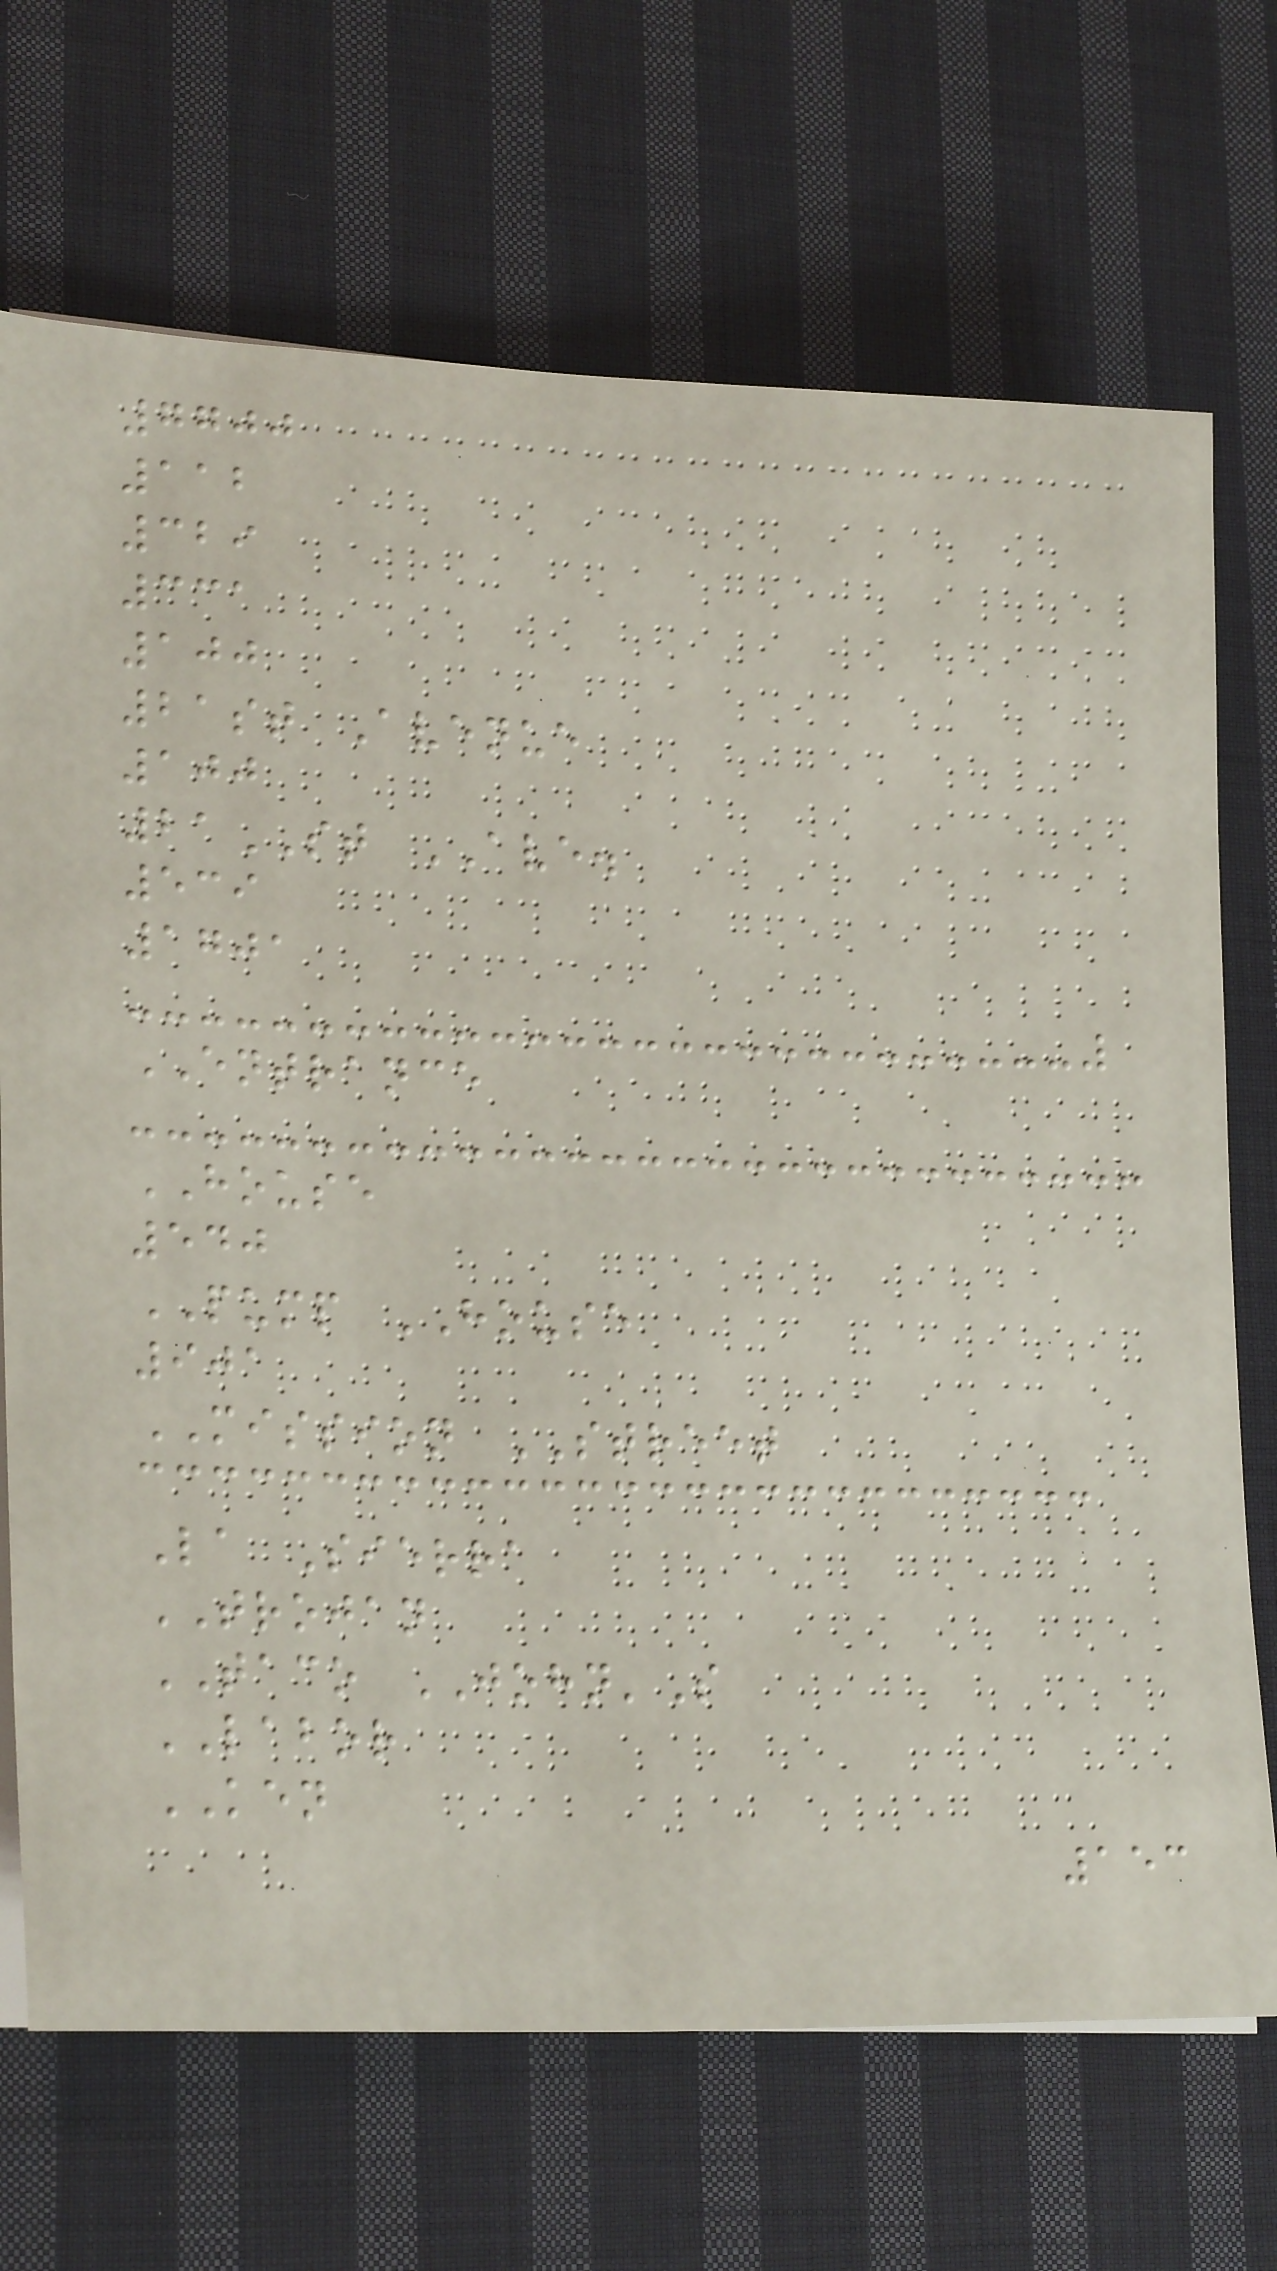7700
112
329
331
100
21st Avenue
100
21ST AVE.
539
1701
ENTRANCE
HOUSE
540
PUMP HOUSE
901
MISSION STREET
La Sierra
TROJAN
TACO JOHN'S
LABOR
KEN
153
